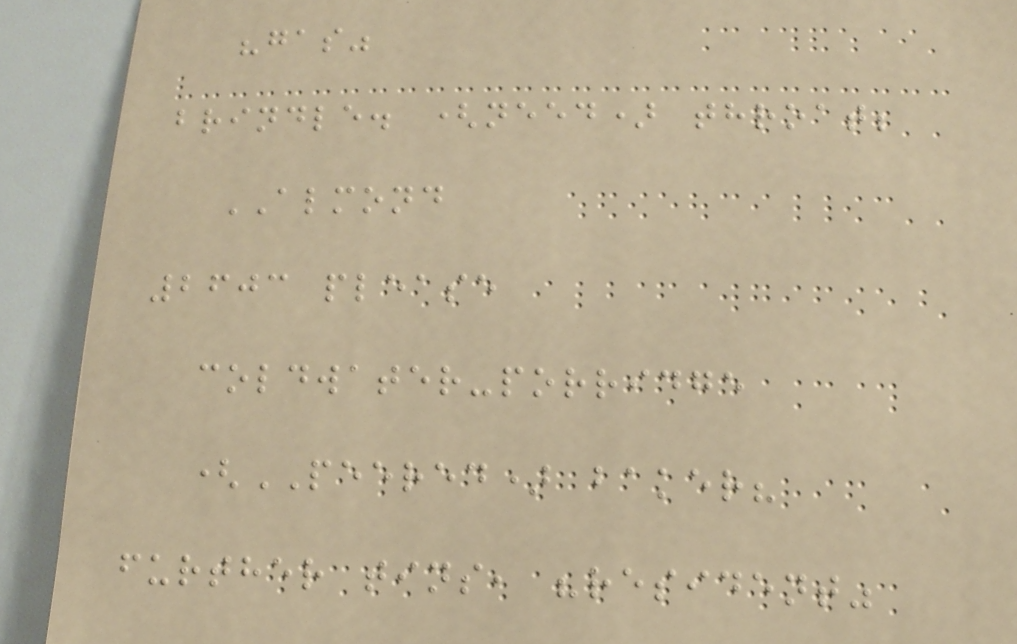"gas"
brindle. (need) throat;
ALMOND
2603 please
coldwater-porridge
(PEERED) baker?
further tins, "resident"
